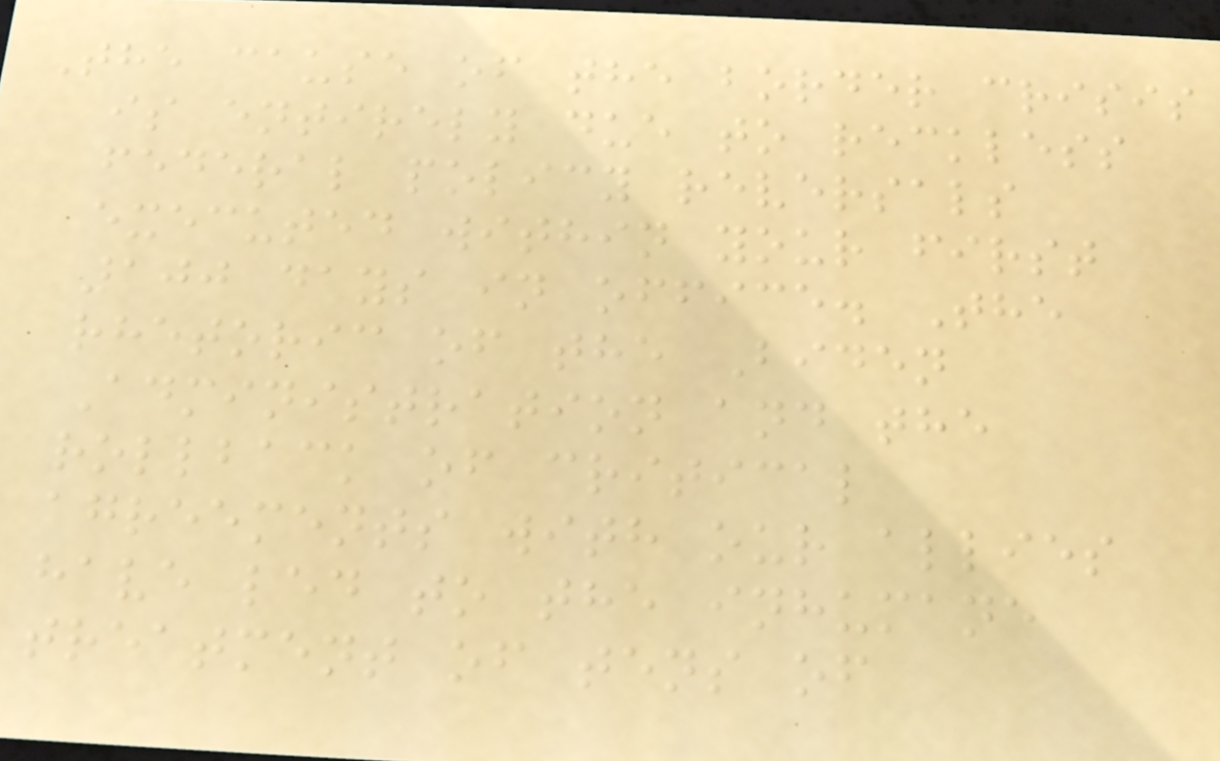The cause of the border crisis
is entirely due to reckless
federal policy reversals
executed within your first
100 days in office. The
rhetoric of the Biden
Administration and the
rollback of critical
agreements with our allies
have led to the inhumane
treatment of tens of
